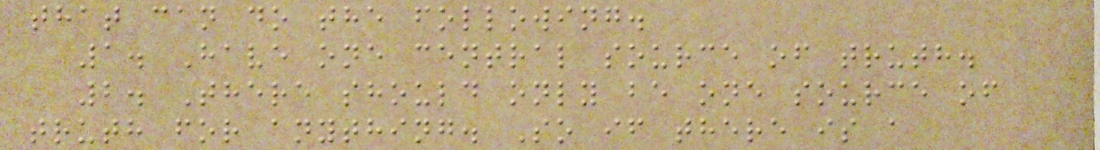that can do the following.
1. Have one central source of truth.
2. There should only be one source of
truth for anything. So if there is a
